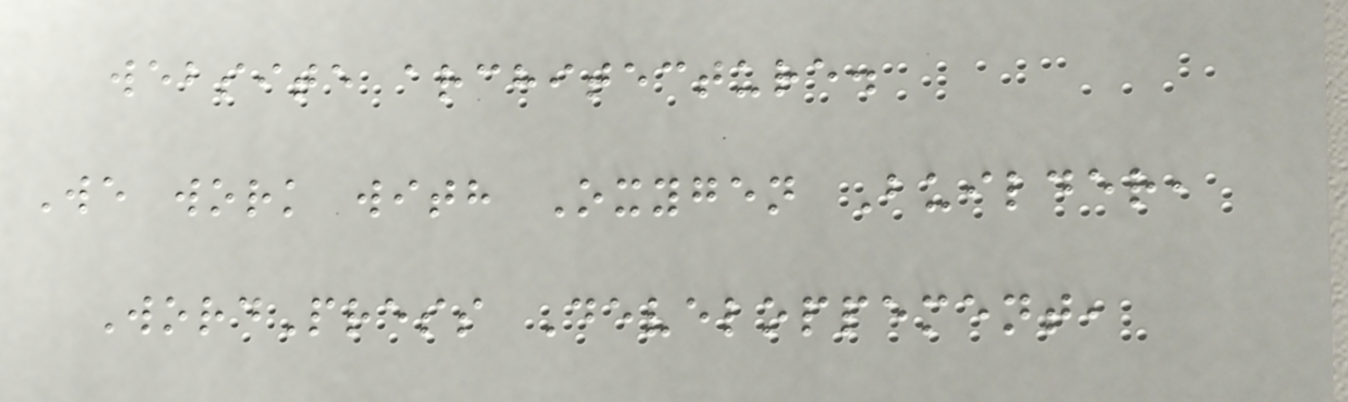website architecture.
We work with Oxygen Builder,
WordPress Developpement,
